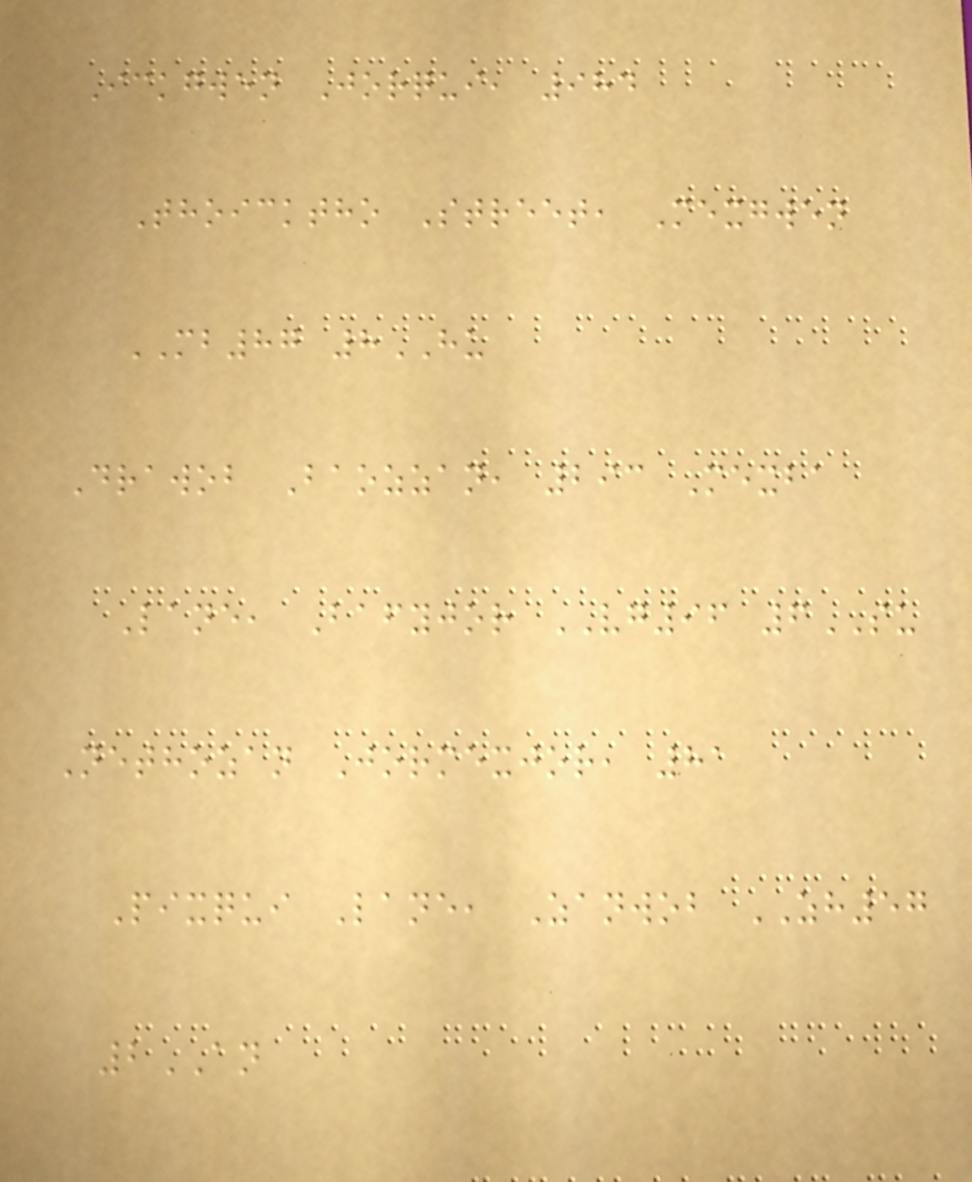Ickgwen Jorqui, 984
Thoicktho Street, Mexgwen
MB87 8HU
Drawob Baozzan, 293 Mexba
Lane, Bafyjor VG96 6SU
Nethozan Jormexjor, 81
Pixqui Lane, Zanwob ZH57
2AN
